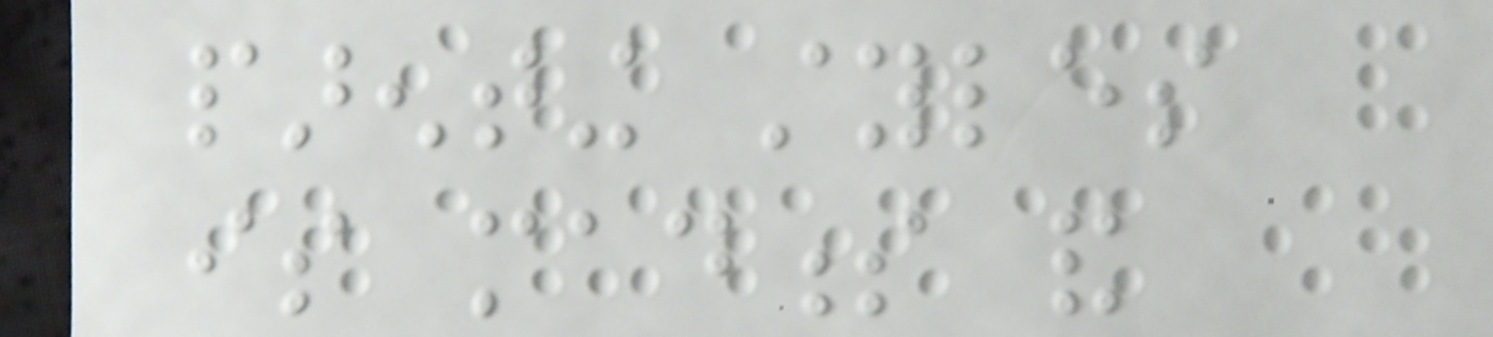parenting styles
is madness and
